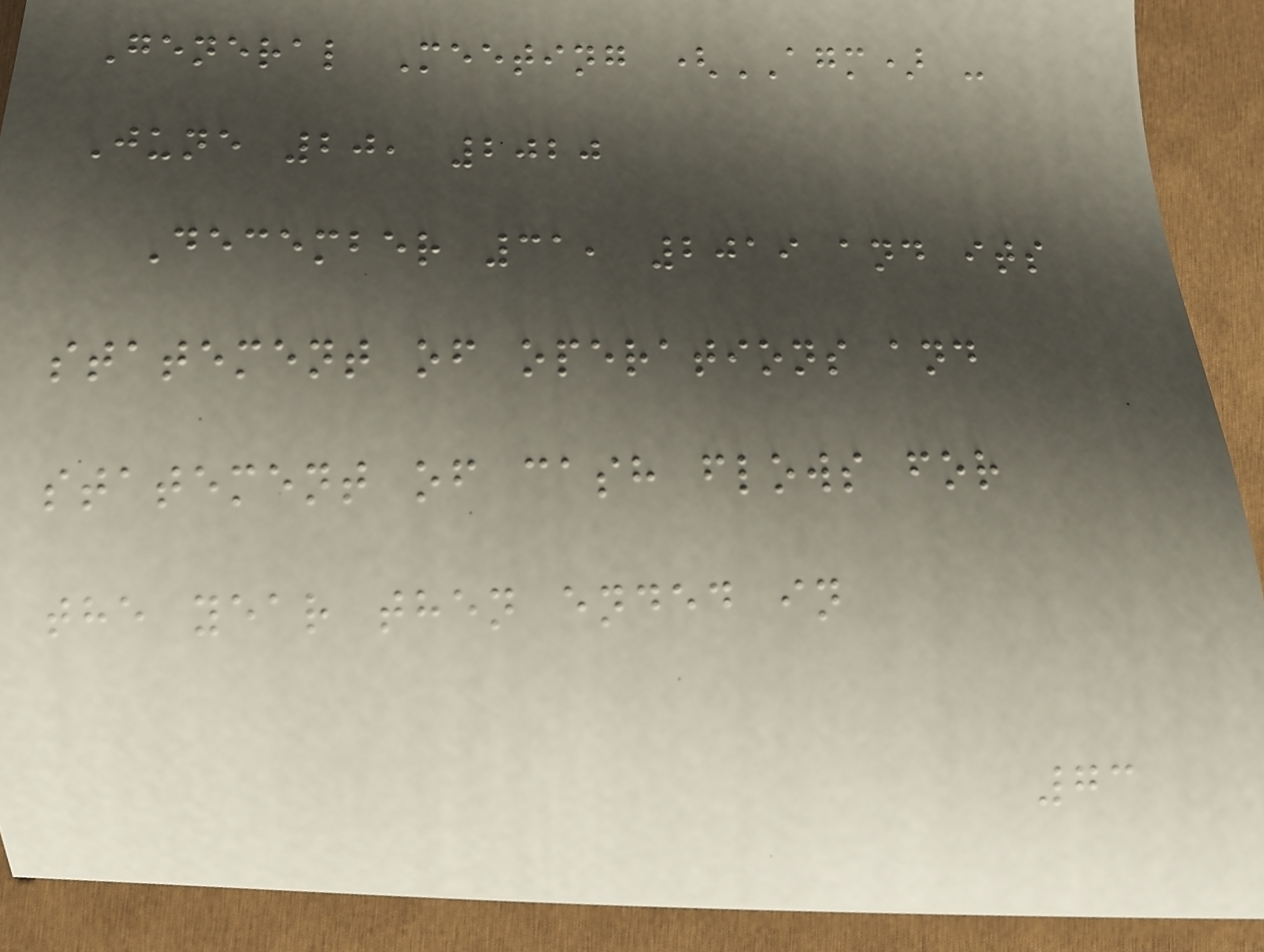General Meeting (AGM) -
June 20, 2020
December 31, 2019 and its
statement of operations and
statement of cash flows for
the year then ended in
73
